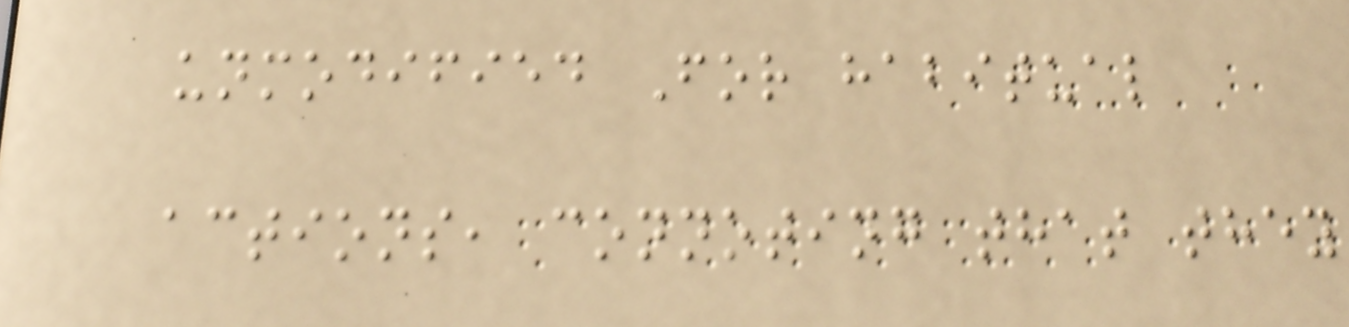unmodified For habitual
actions, connoting that they
